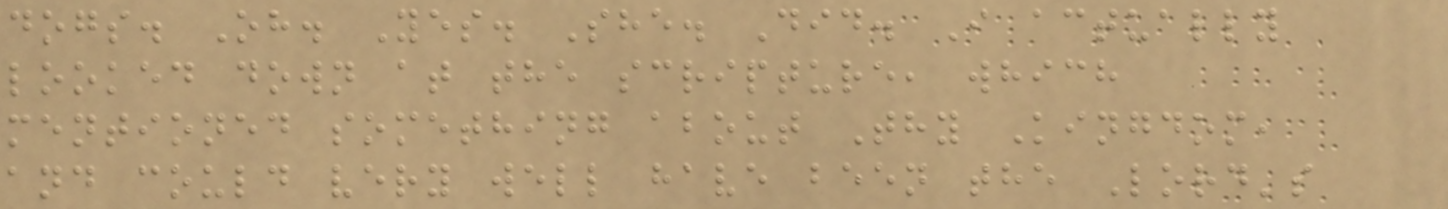dogs. Oh. Yes. She. Did. I actually
looked down at the scripture, which
mentioned something about Thy Kingdom,
and could very well have been the Lord's
